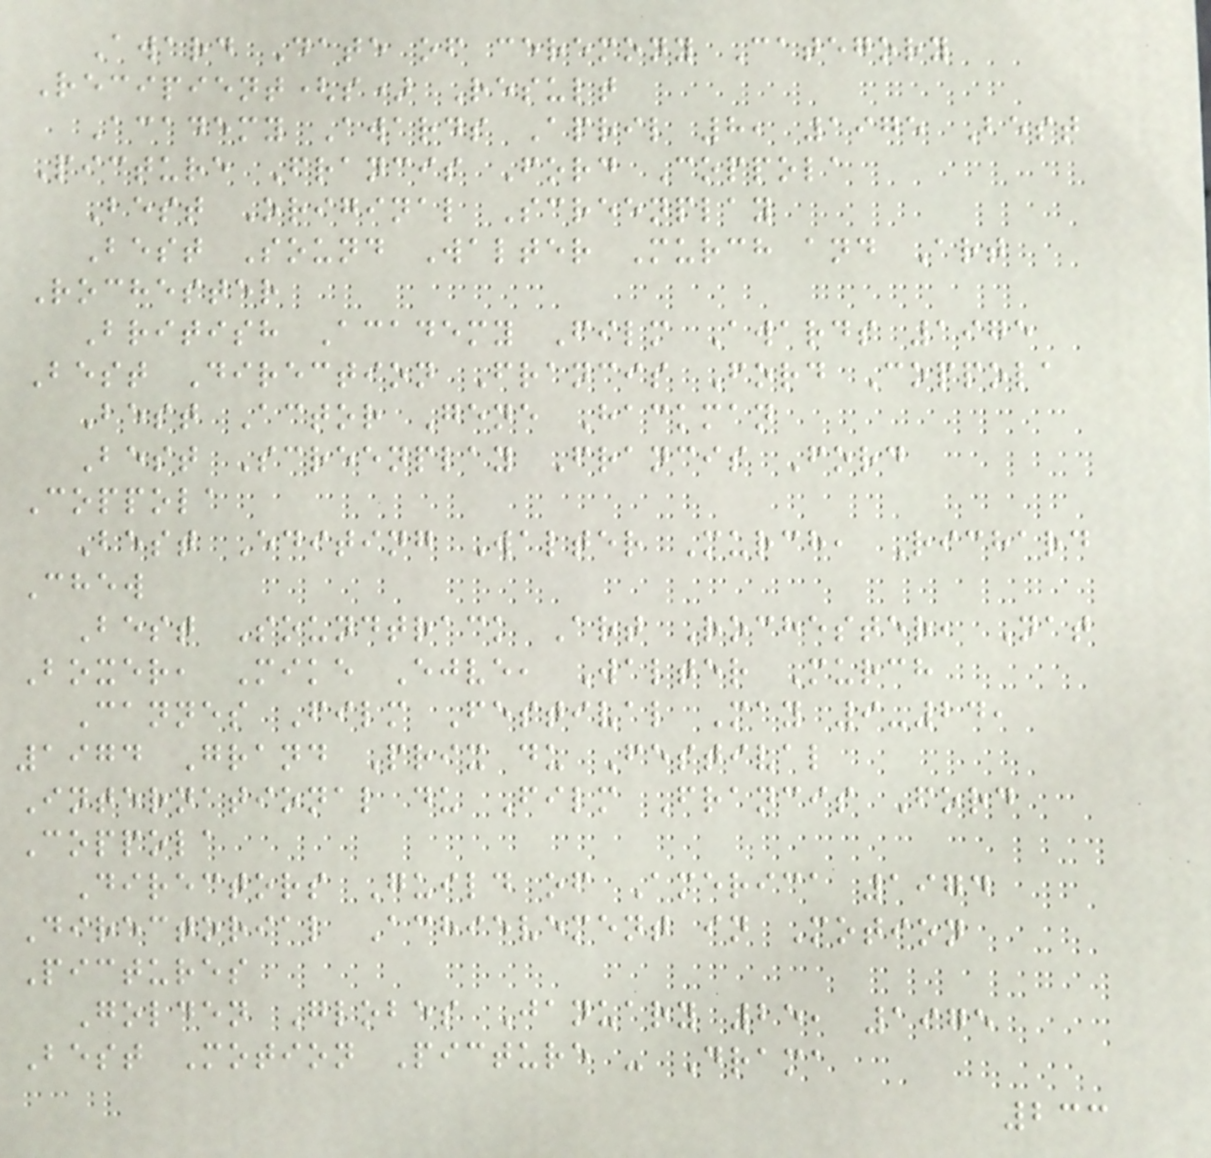Award Date of ceremony Category
Recipient(s) Result
Academy Awards April 8, 1975 Best
Picture Francis Ford Coppola
Best Original Screenplay
Best Sound Walter Murch and Art
Rochester
British Academy Film Awards 1975
Best Direction Francis Ford Coppola
Best Actor Gene Hackman
Best Screenplay Francis Ford
Coppola
Best Editing Walter Murch, Richard
Chew
Best Soundtrack Art Rochester, Nat
Boxer, Mike Ejve, Walter Murch
Cannes Film Festival May 9-24,
1974 Grand Prix du Festival
International du Film Francis Ford
Coppola
Directors Guild of America 1974
Directorial Achievement in Motion
Pictures
Golden Globes January 25, 1975
Best Motion Picture - Drama
233
